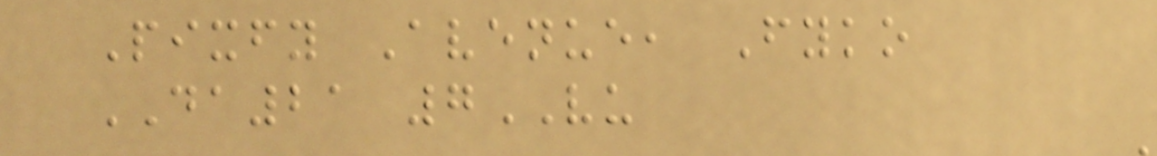Pixfy Avenue, Fyko
DA21 7VU
